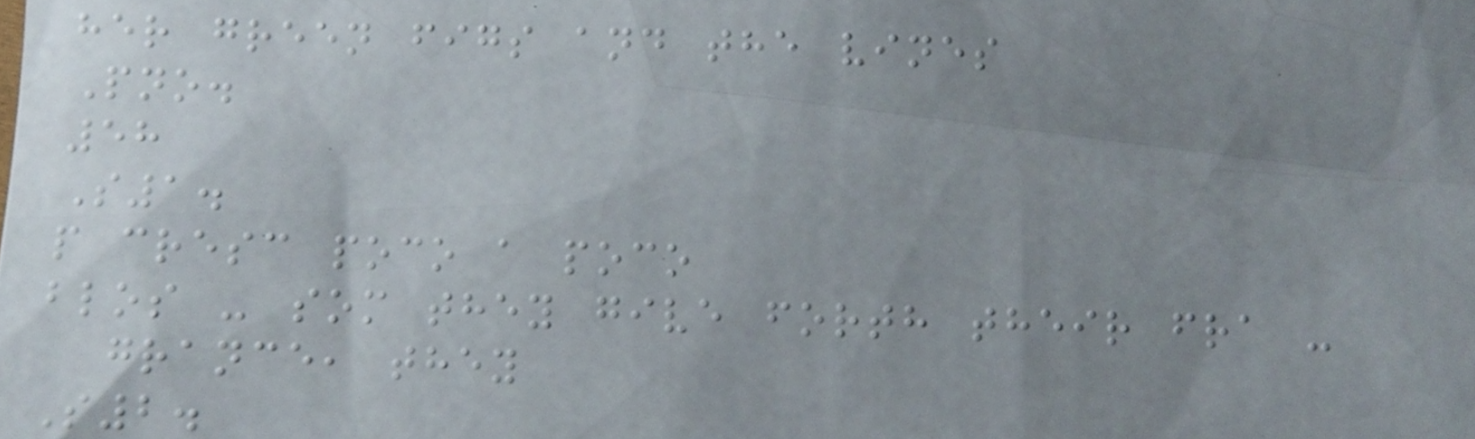her green figs and the vines
Pno.
58
S1.
p cresc poco a poco
blos - som they give forth their fra -
grance, they
S2.
